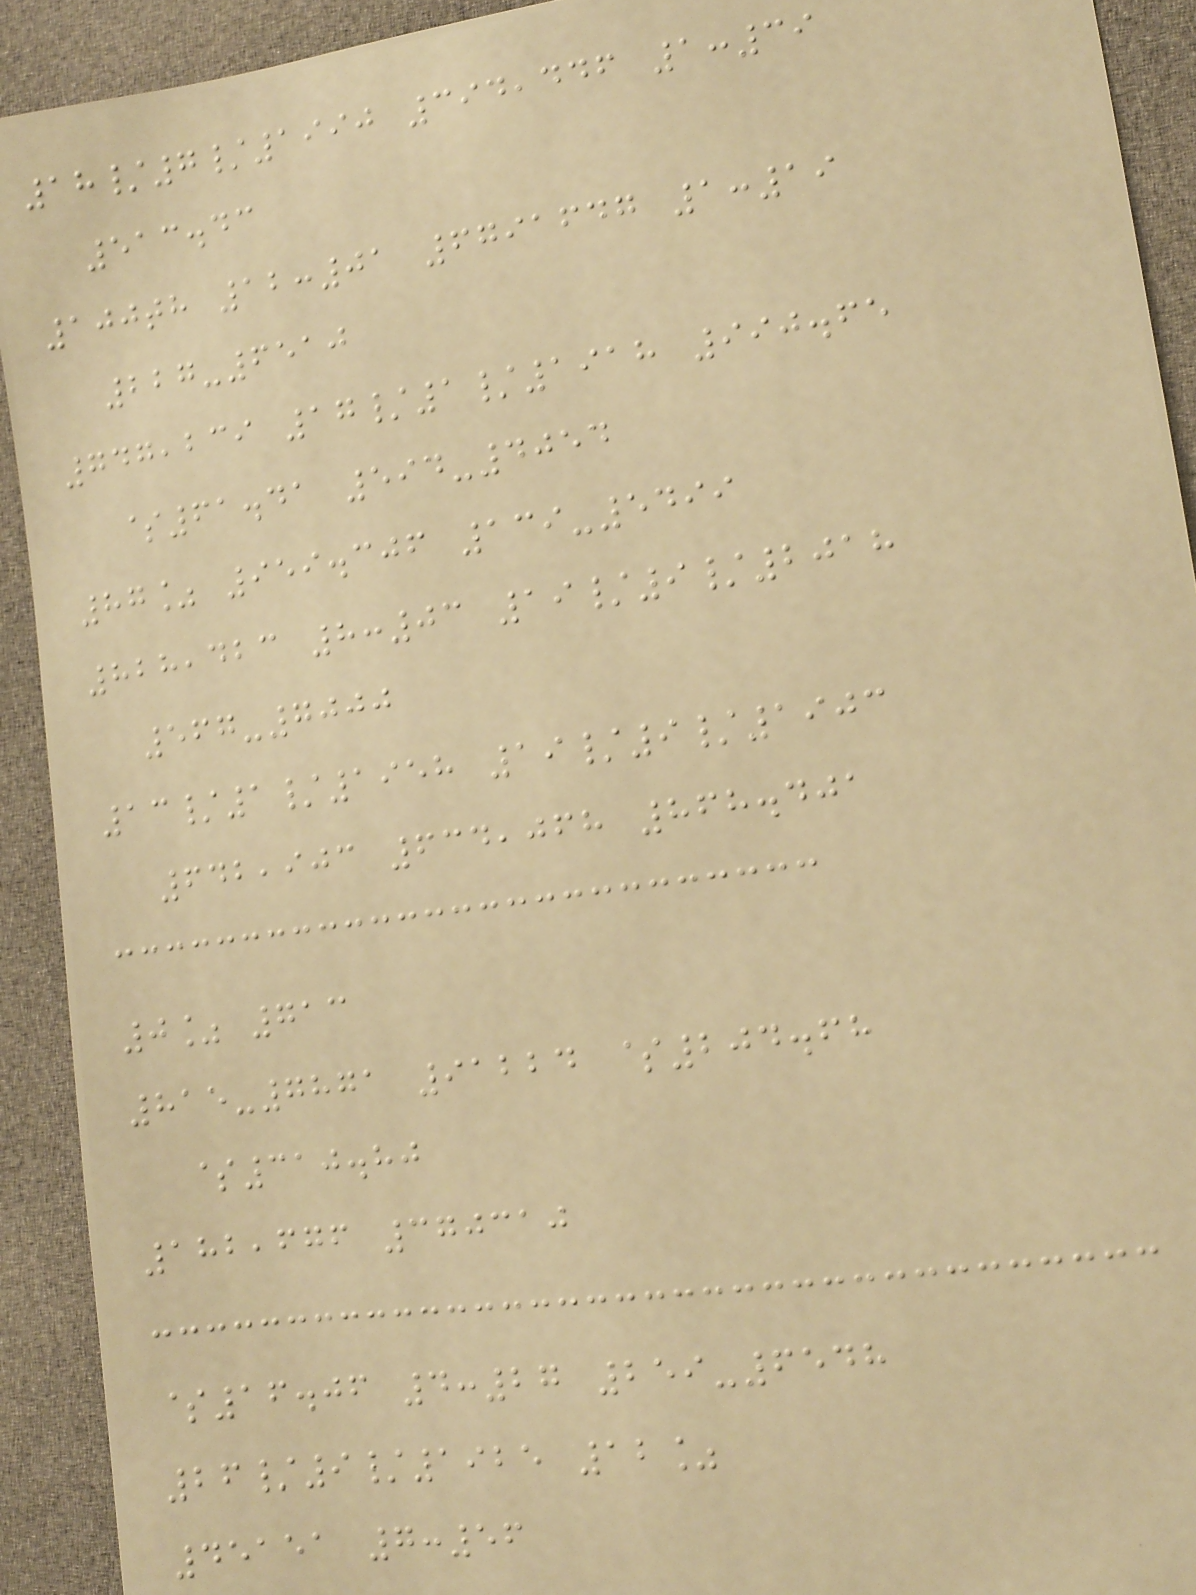18/7/1990 394,446 1:39
513.43
100th 12:01 6791647 1:19
227-6510
747,239 17/1/1918 990.65
$61.41 594-4054
87% 959.306 139-5499
828,423 8:03 19/9/2018
567-7000
13/1/1958 19/9/1903
642,903 634,068 868.401
0% 713
815-7871 91224 $204.68
$310.80
182,676 370310
$16.06 4:27 259-6548
26/9/1925 12%
45151 7:56
